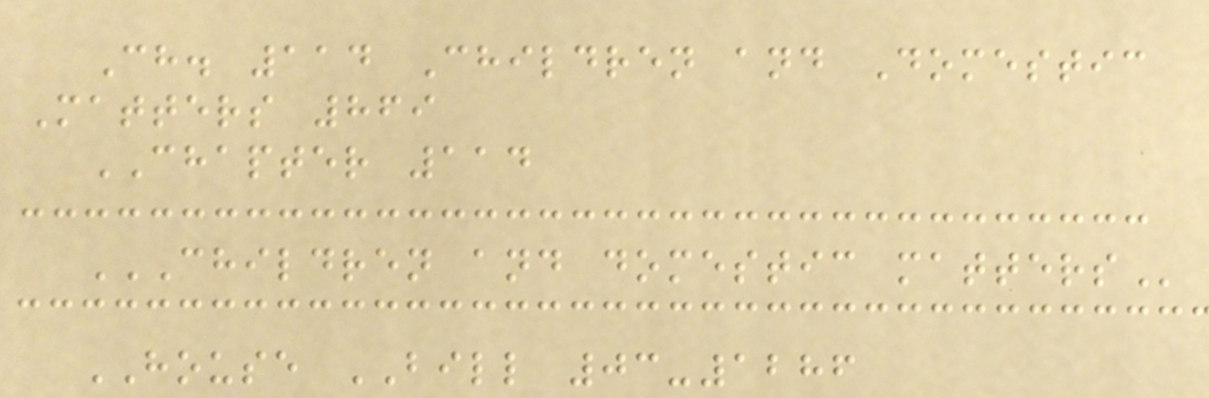Ch. 114 Children and Domestic
Matters 869
CHAPTER 114
CHILDREN AND DOMESTIC MATTERS
HOUSE BILL 03-1286
